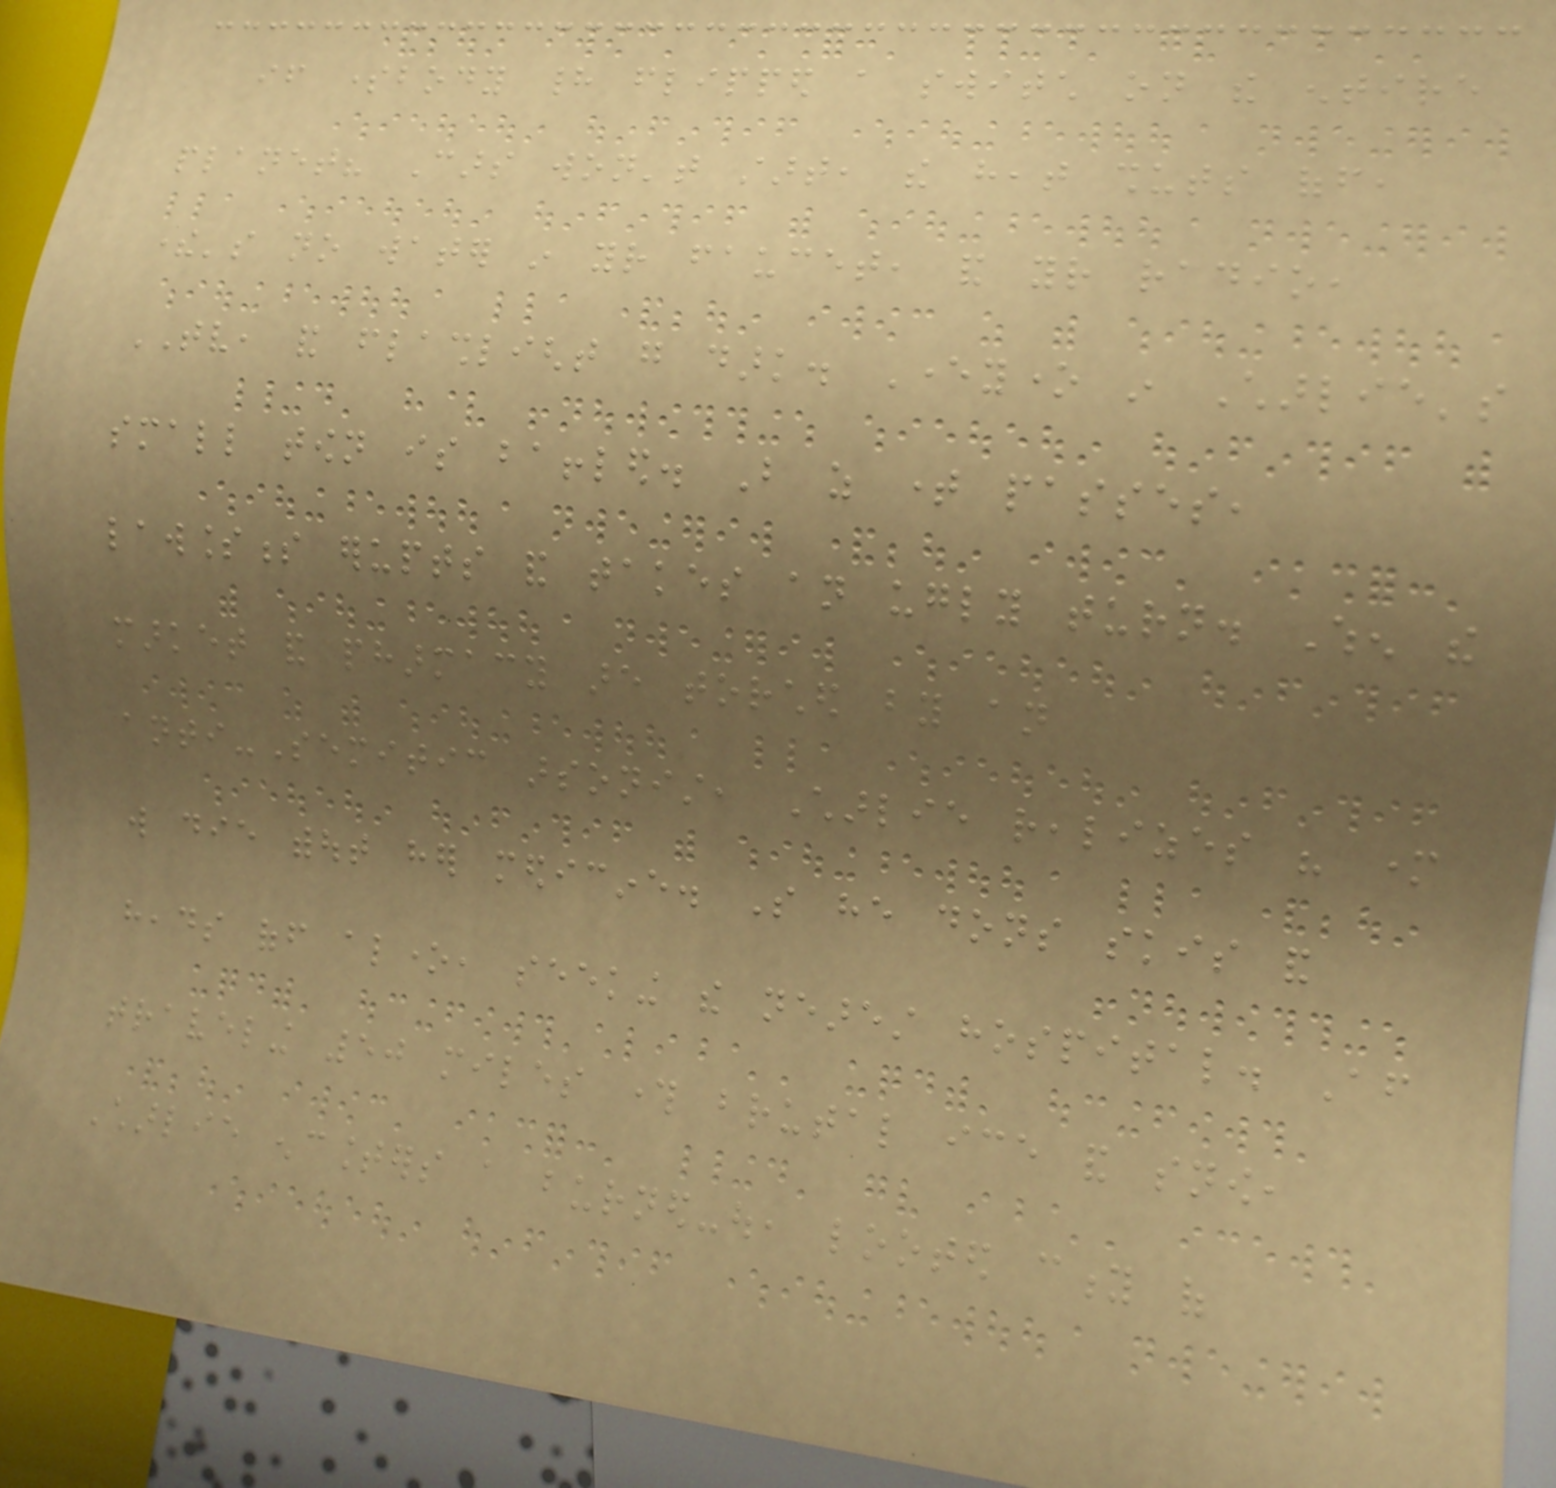if somebody had flipped a switch on the entire
planet? Cars won't start, the heat shuts off,
there's no water in your faucet, and your radio,
TV, and flashlight go dark. Everyone in Charlie's
small town is baffled. But as time passes,
lawlessness erupts and takes an ugly turn. When the
market and pharmacy are torched by an
anti-Semitic arsonist, Charlie realizes his mother
will die without her medicine. So he dons skis and
heads off alone, seeking the nearest hospital. After
traveling 50 miles through brutal ice and snow,
Charlie encounters a burned-out, looted city of
